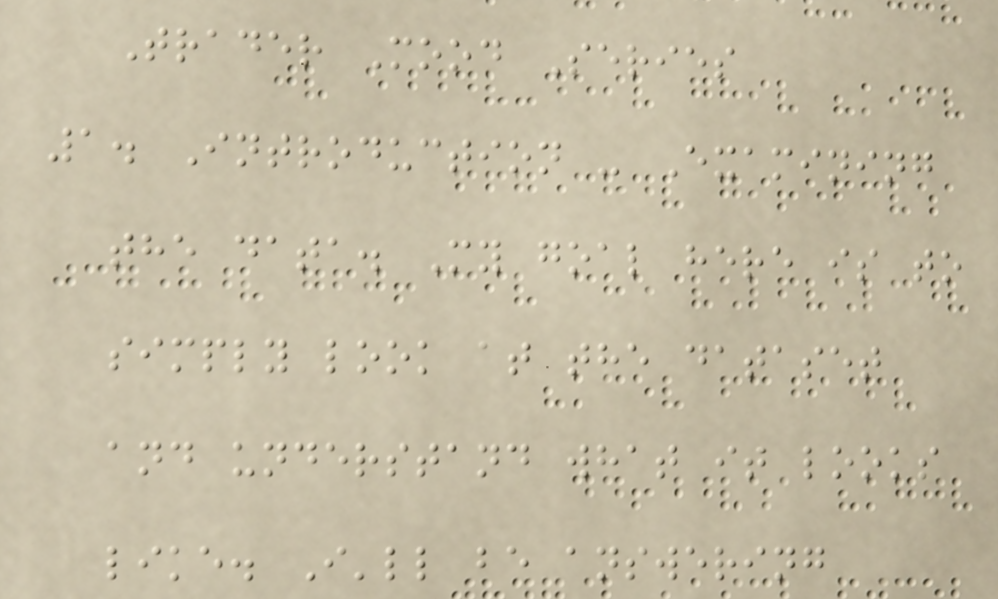Trader Mood Series
1. Introduction - Examining
the data. My goal here is to
simply look at the dataset
and understand what it looks
like. I'll be answering
